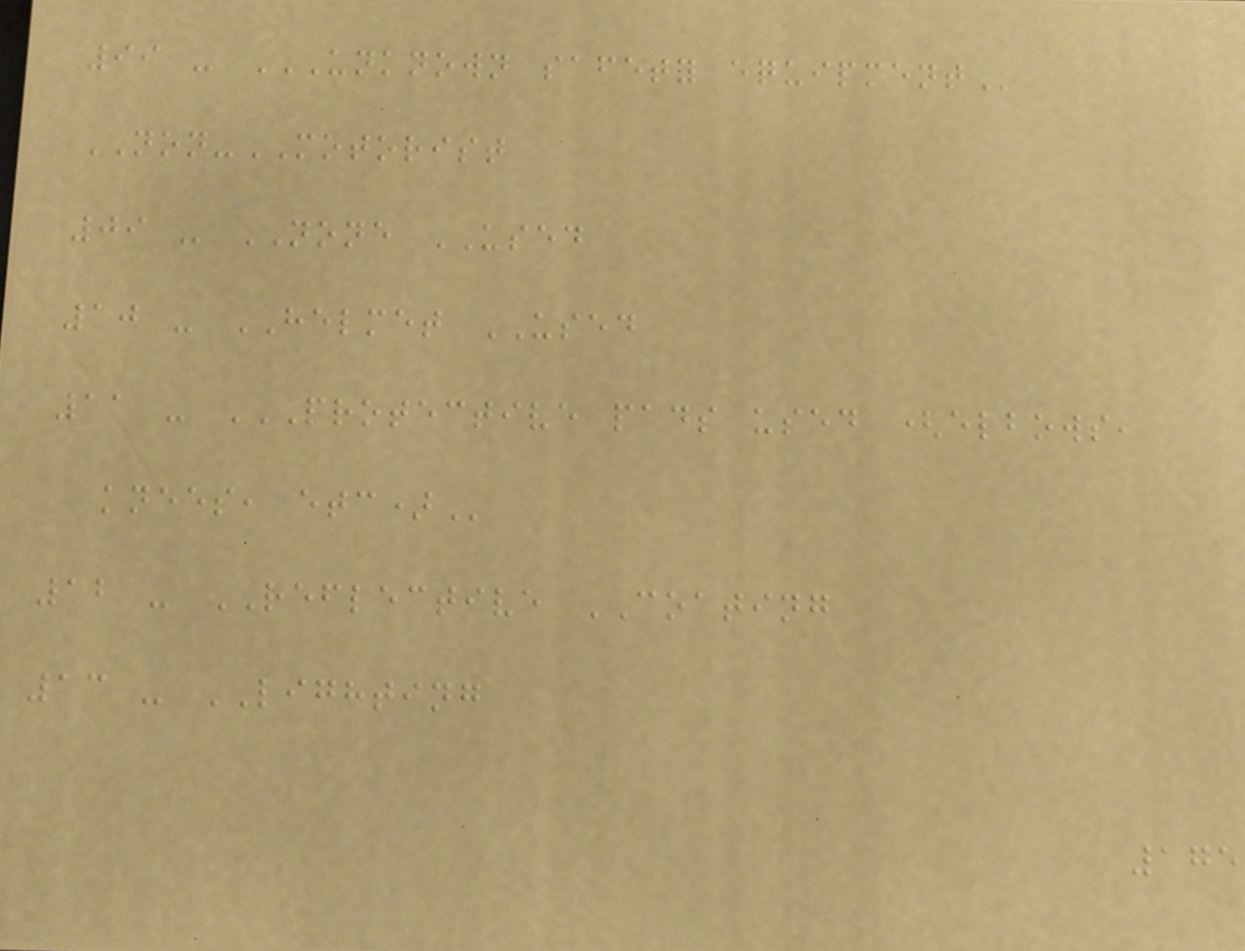99 - UNKNOWN SAFETY EQUIPMENT
NON-MOTORIST
09 - NONE USED
10 - HELMET USED
11 - PROTECTIVE PADS USED (ELBOWS,
KNEES, ETC)
12 - REFLECTIVE COATING
13 - LIGHTING
175
